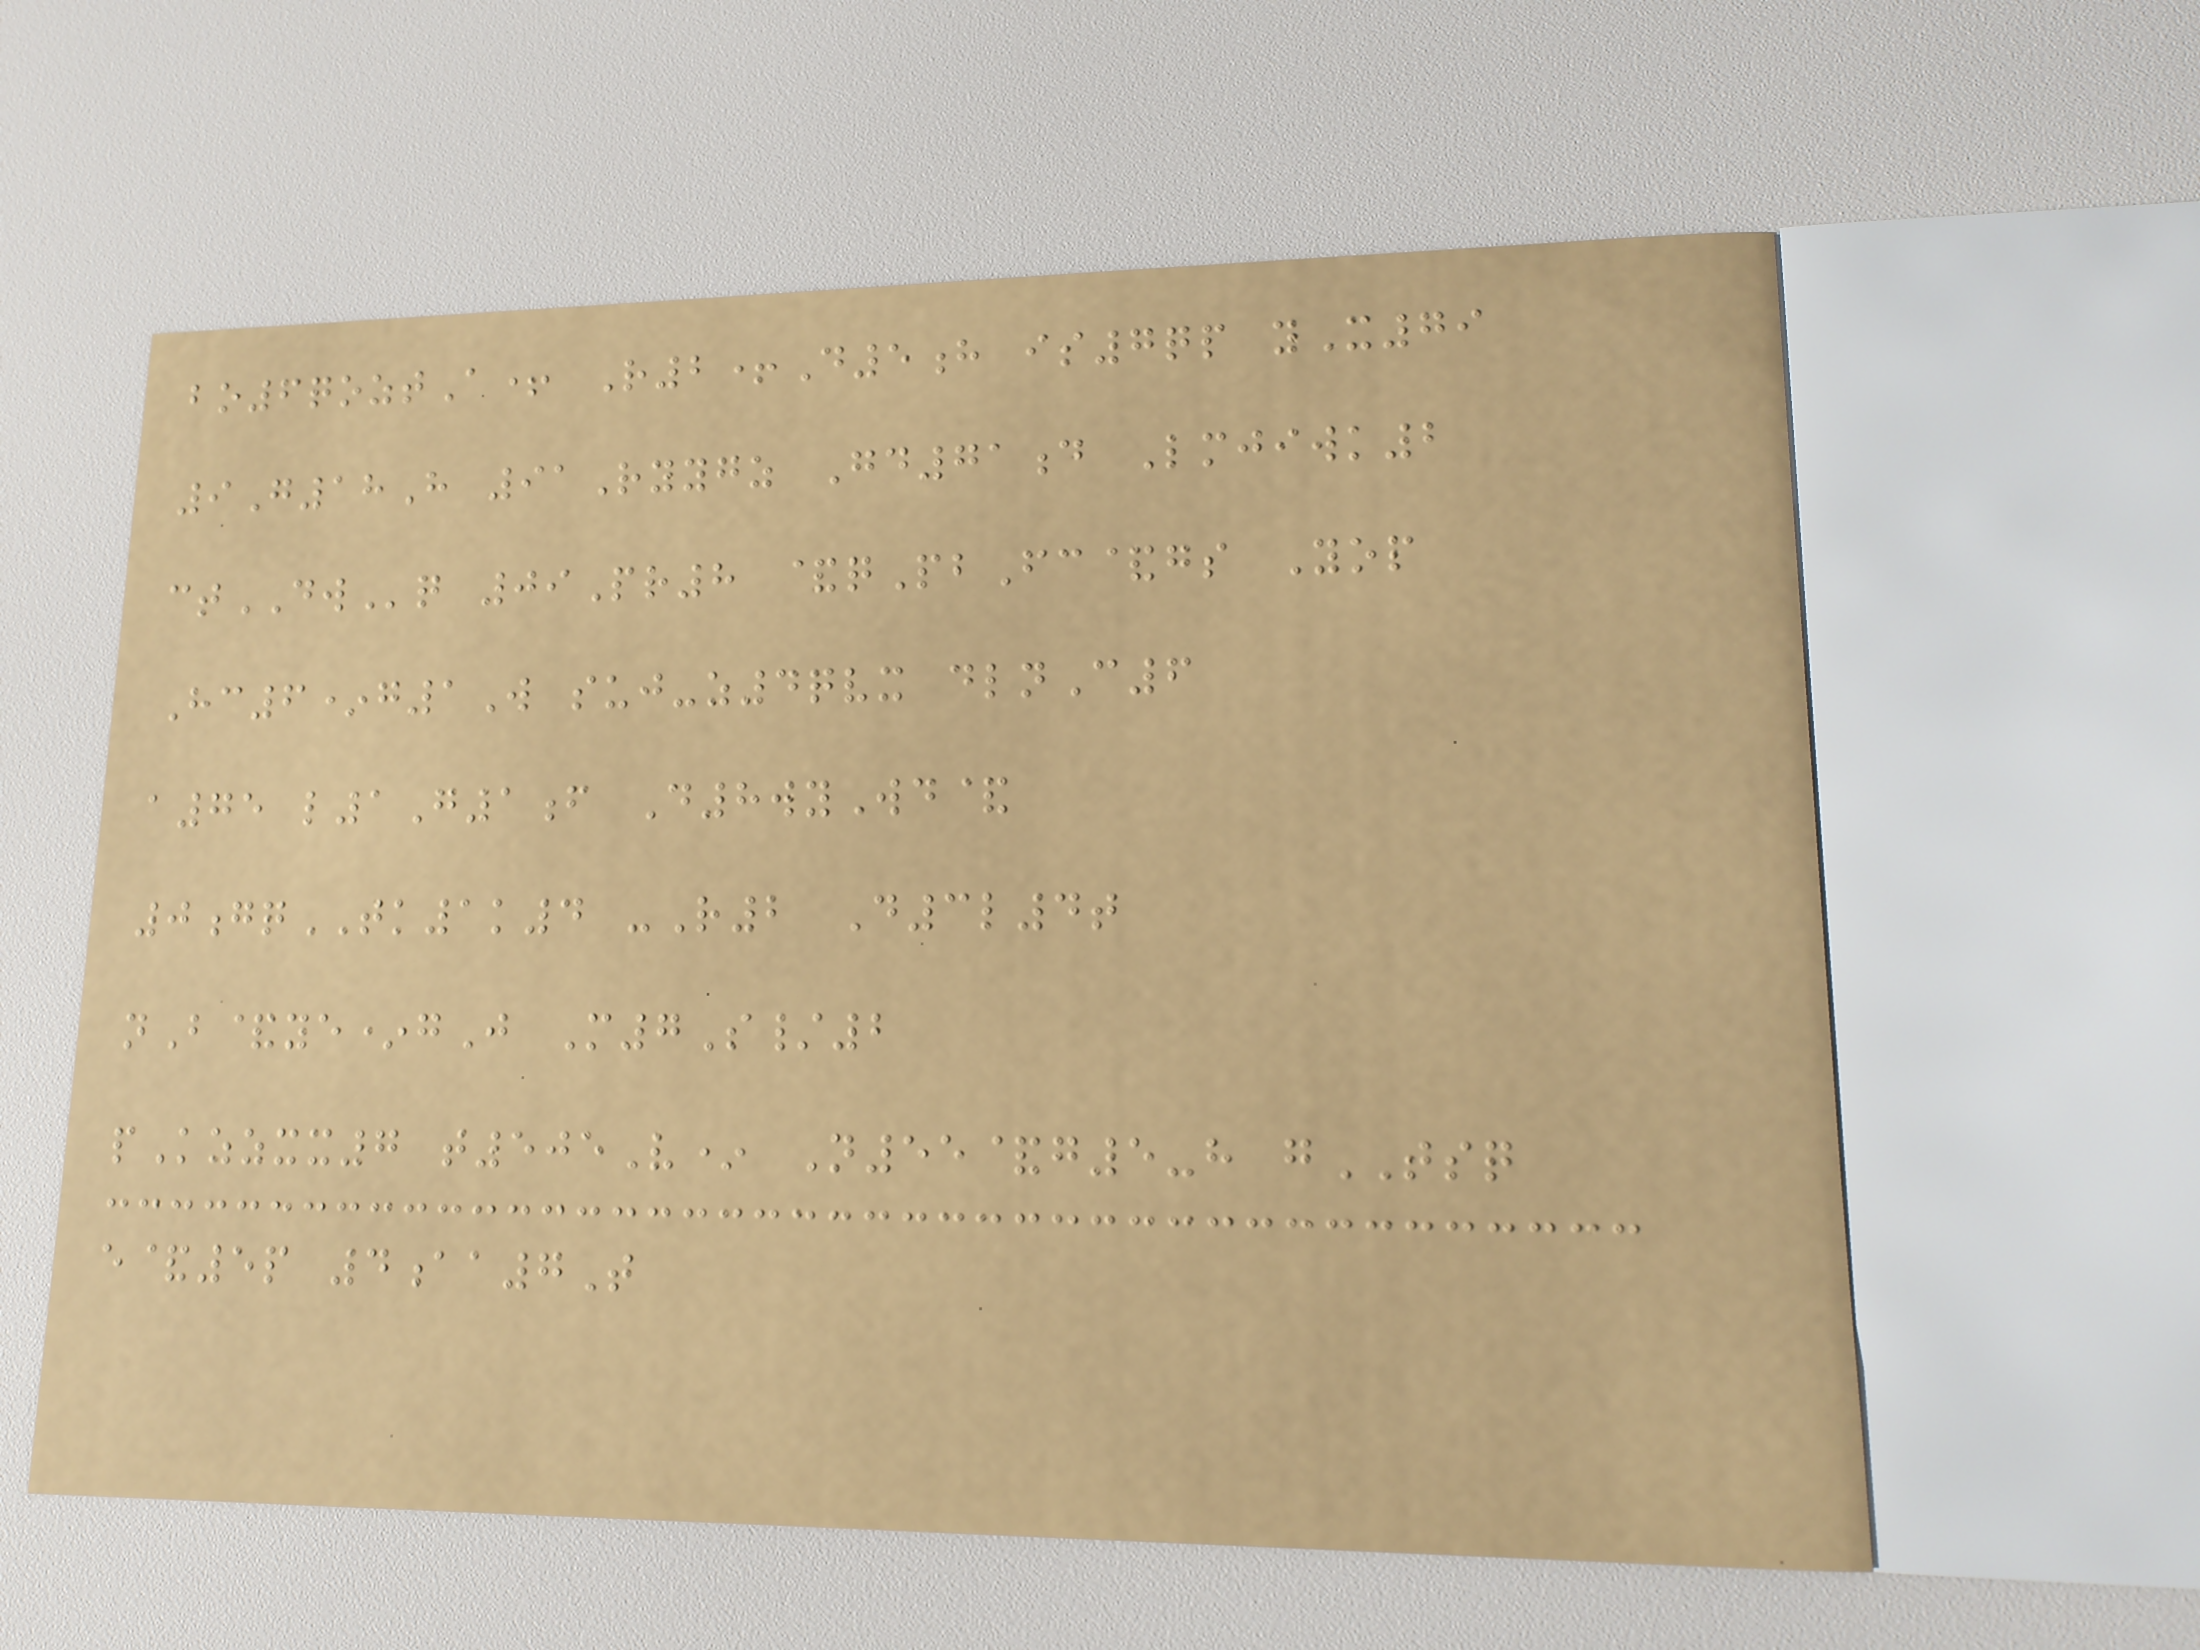bo6qoztA+ R2+D5h is7qp yX79
9G18H 91Ryygz Gd71d Lmjiwk2
ctDWq 09Pr8 &qPbFc&gs Yop
Hc6*g1W suj-z4qvx dlnC6
a75 l1G1f D8wyWd&
0gqTK1k4 -R2 D3l4t
nB&ye*gJ M7S/2
pKzzxx7 t505V* N55&g5-h gTSQ
e&5p 4aa7T
